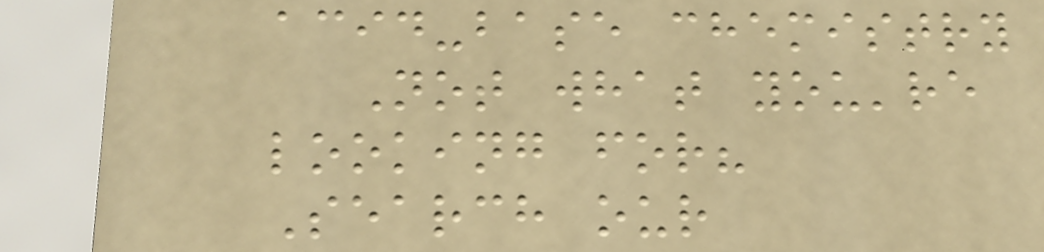acid-base chemistry
Not what you're
looking for?
Search our
